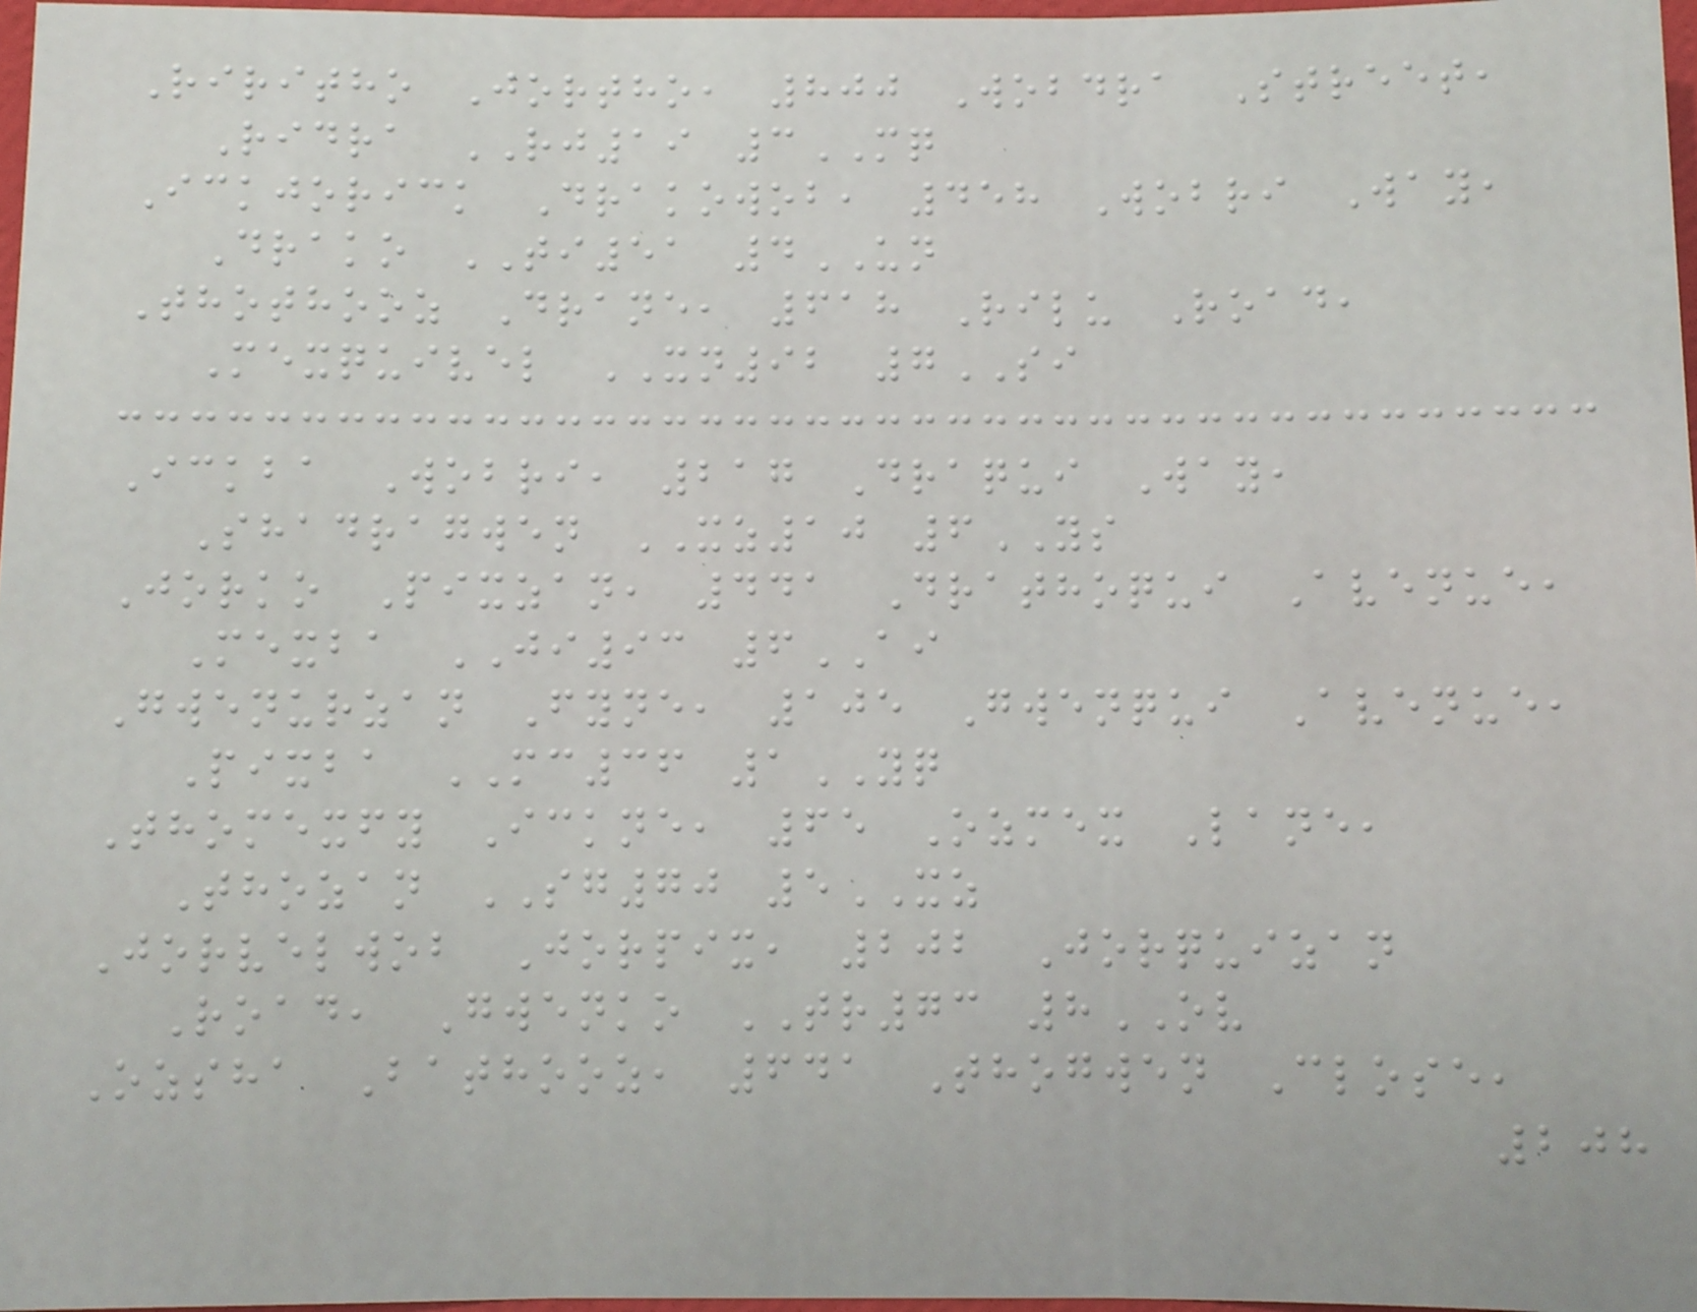Riritho Jortho, 800 Wobdra Street,
Ridra RJ19 3MQ
Ickjorick Drakowob, 458 Wobri Way,
Drako TI51 4UN
Thothooz Drane, 618 Rilu Road,
Mexquivel XN92 7SI
Ickba Wobri, 217 Draqui Way,
Shadragwen XZ10 6YS
Jorko Pixzan, 441 Drathoqui Avenue,
Mexba JI93 6AI
Gwenurzan Fyne, 105 Gwenqui Avenue,
Pixba MC36 1YQ
Thomexfy Ickne, 65 Ozmex Lane,
Thozan SG70 5XZ
Jorvelwob Jorpix, 202 Jorquizan
Road, Gwenko TR73 8OV
Ozsha Bathooz, 641 Thogwen Close,
208
